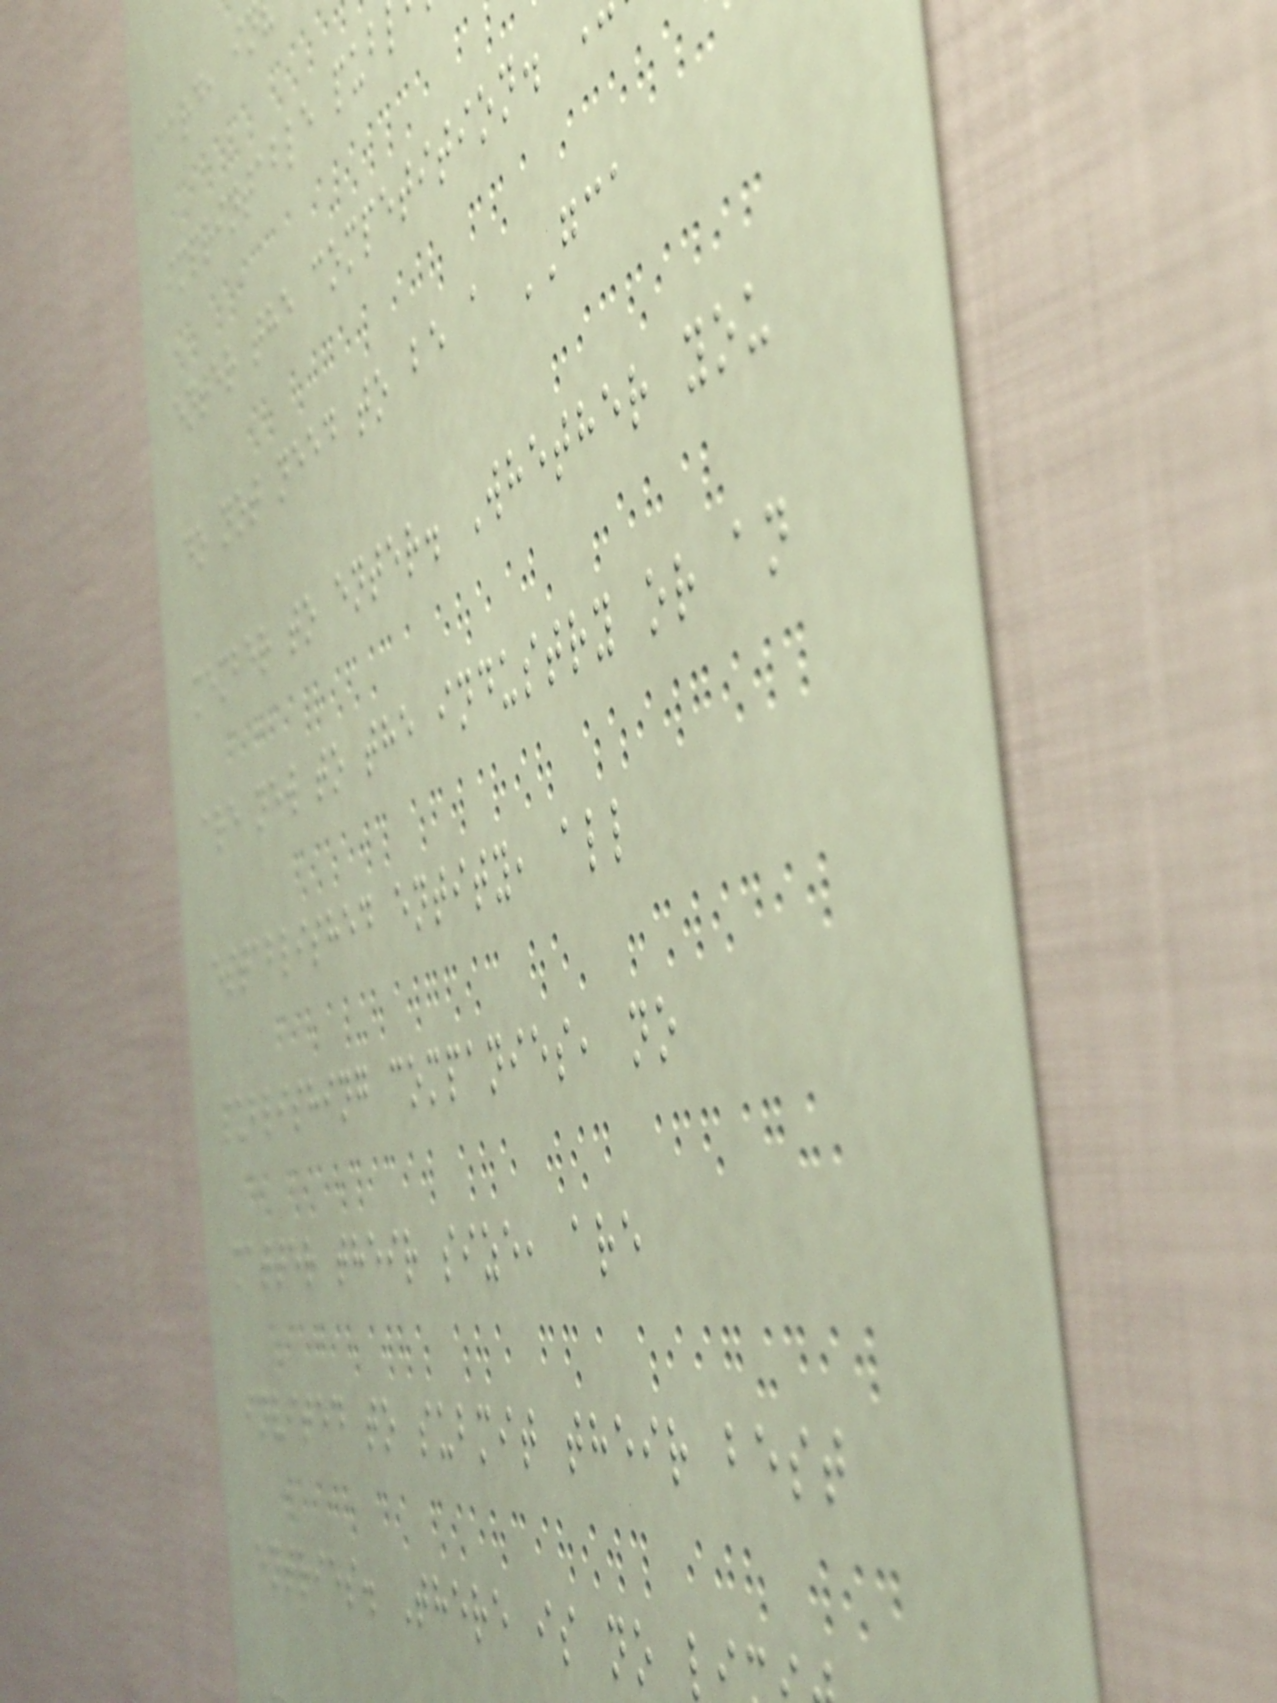card, in
imprintable pub
enter the competition.
do not need to be a GCA
member to enter. Whether you
are new to the industry or an
established entity, all
publishing companies, no
matter their size, are
invited to submit their best
entries. There is no l
